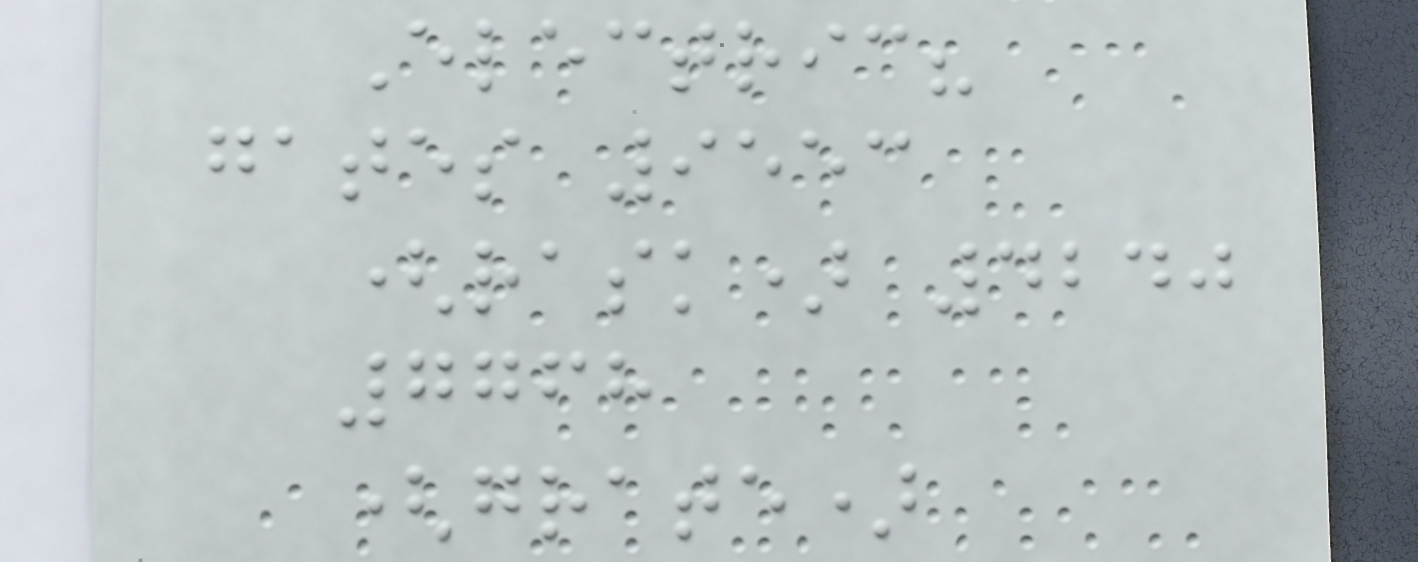Electric?
gates 9553
(rask) 4240
7768
(grate)
